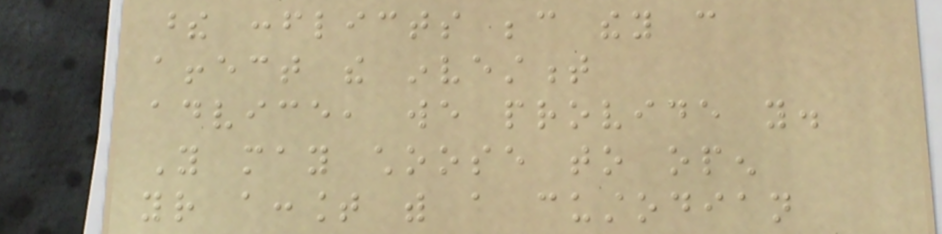these conflicts because they can
affect the investment
advice, we provide you.
You may choose to open
your account with a custodian
